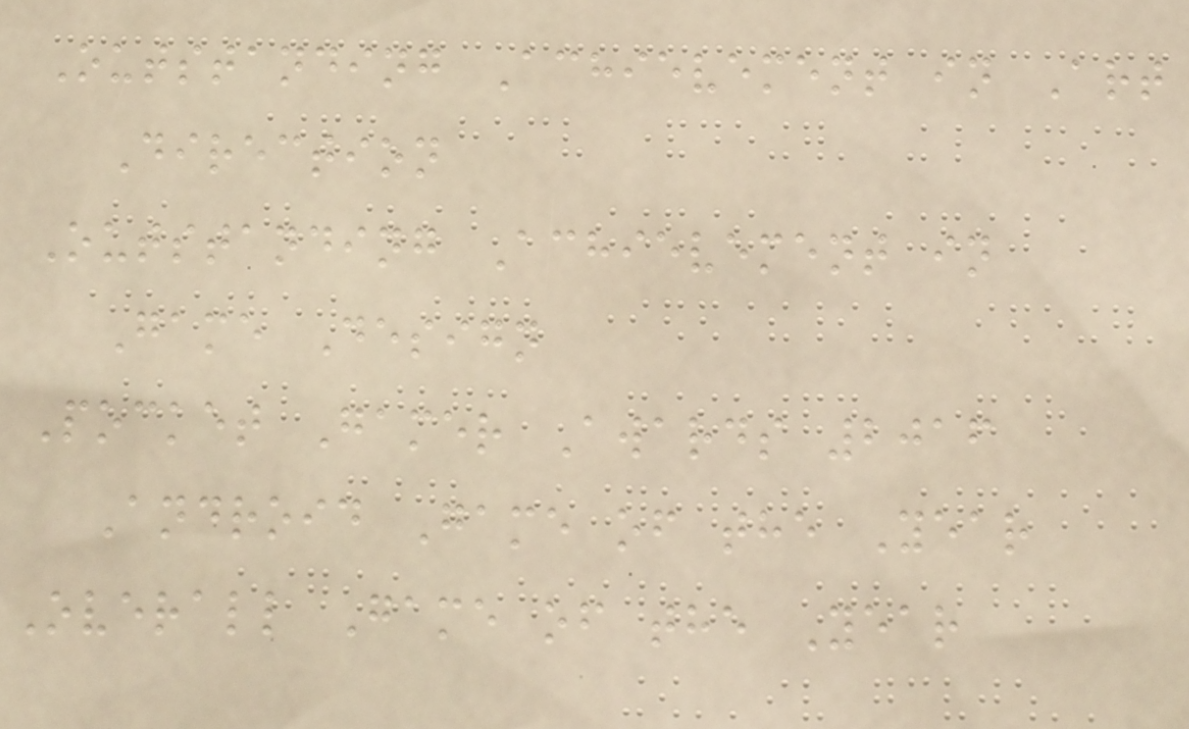Outstanding Achievement in Art
Direction
Outstanding Achievement in
Game Design
Pocket Gamer Awards 2016
Android Game of the Year
Overall Game of the Year
